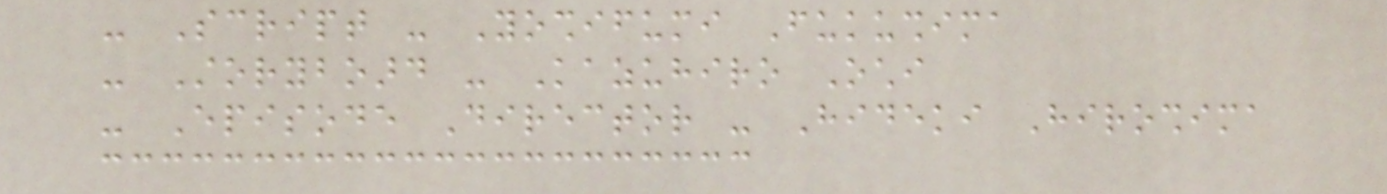- Script - Yoshifumi Fukushima
- Storyboard - Kazuhiro Ochi
- Episode Director - Hideki Hiroshima
